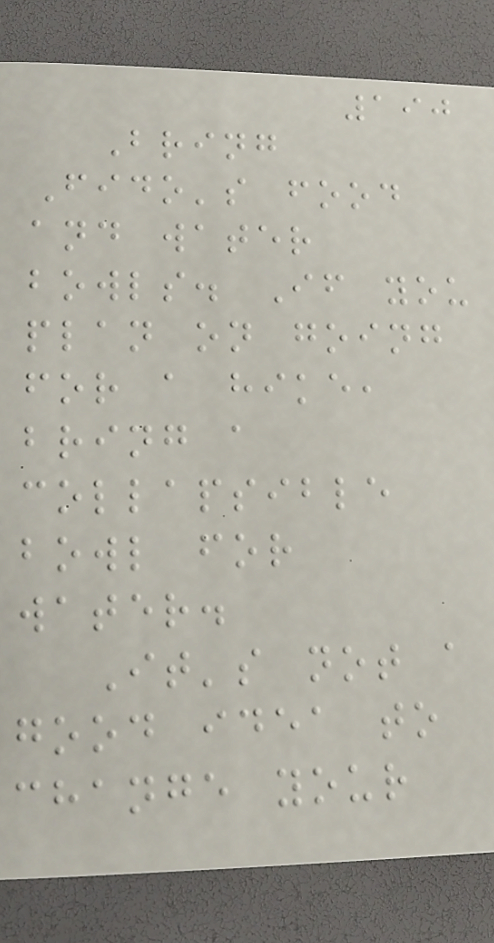190
Bring
Fido's food
and water
bowls. If you
plan on going
for a hike,
bring a
collapsible
bowl for
water.
It's not a
good idea to
change your
